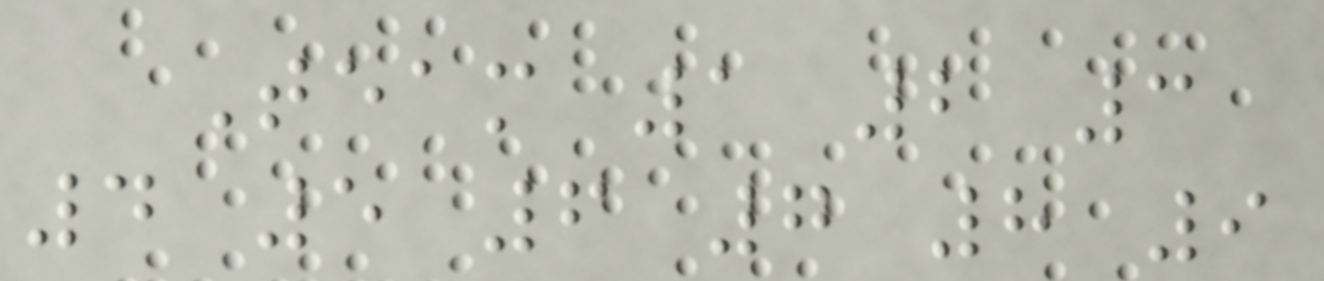Team 1 2 3
4 5 6 7 8 9
